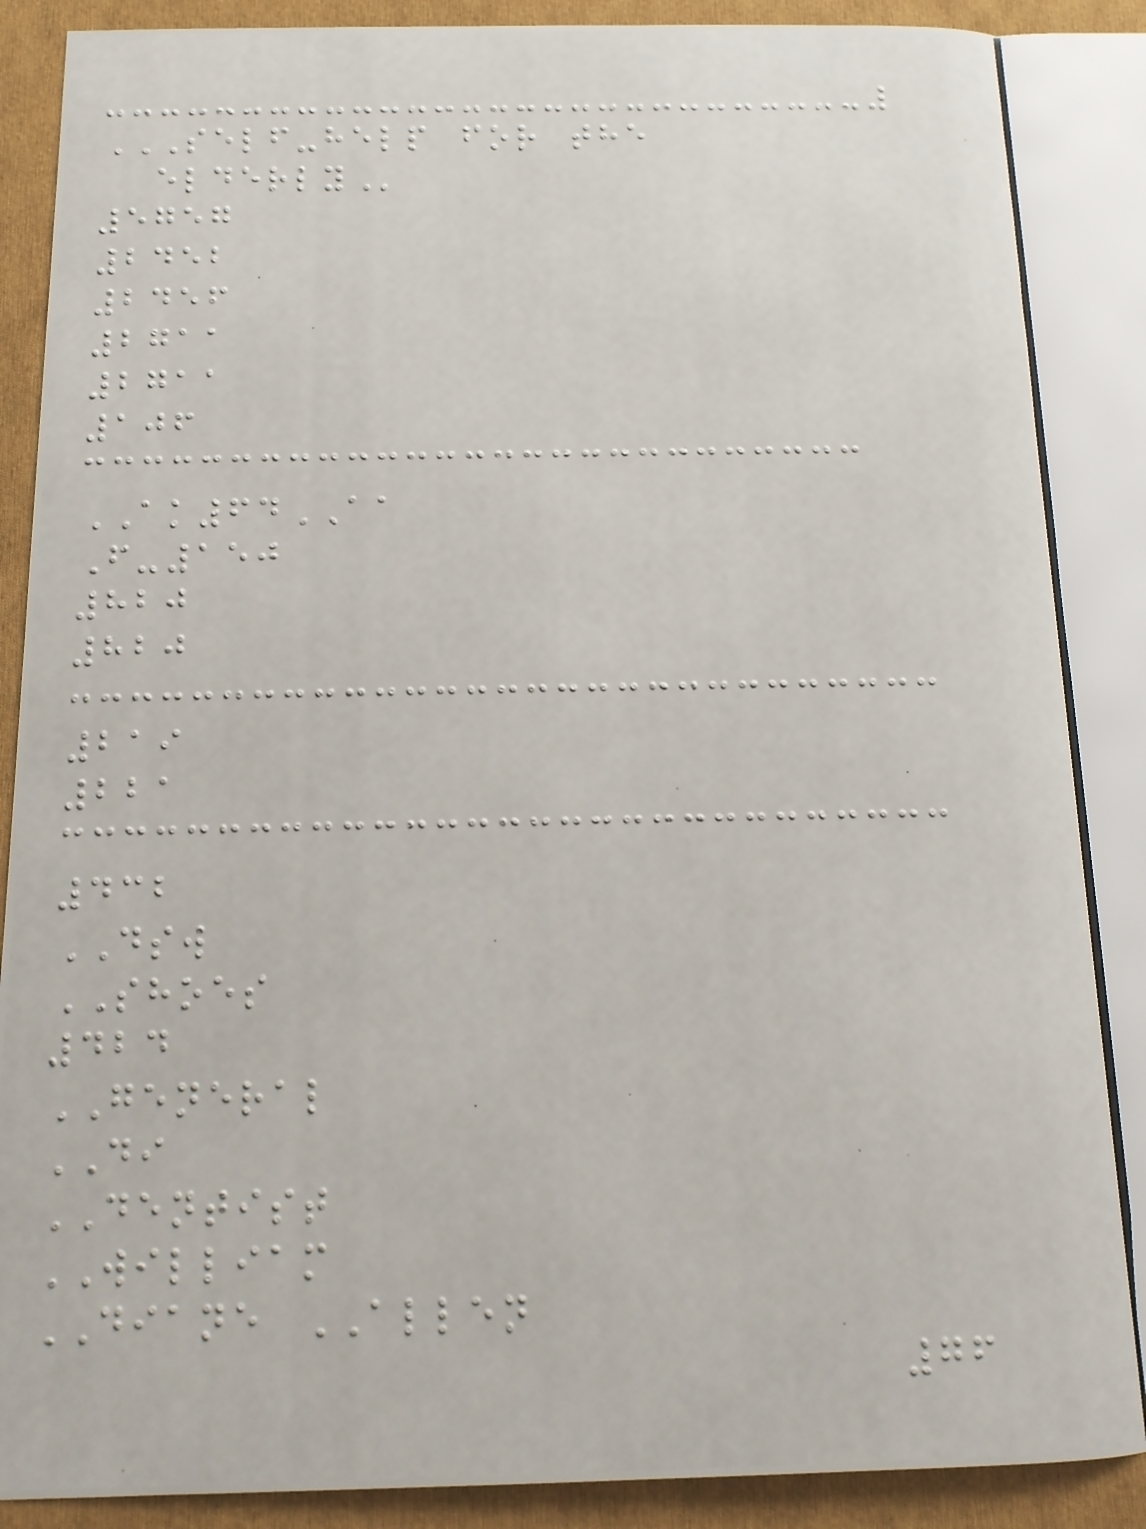SELF-HELP FOR THE
ELDERLY
5757
2452
2456
2711
2711
106
AK64AA
F-150
820
820
219
221
432
DSW
SHOES
424
GENERAL
DI
DENTIST
WILLIAM
DIANE ALLEN
76
